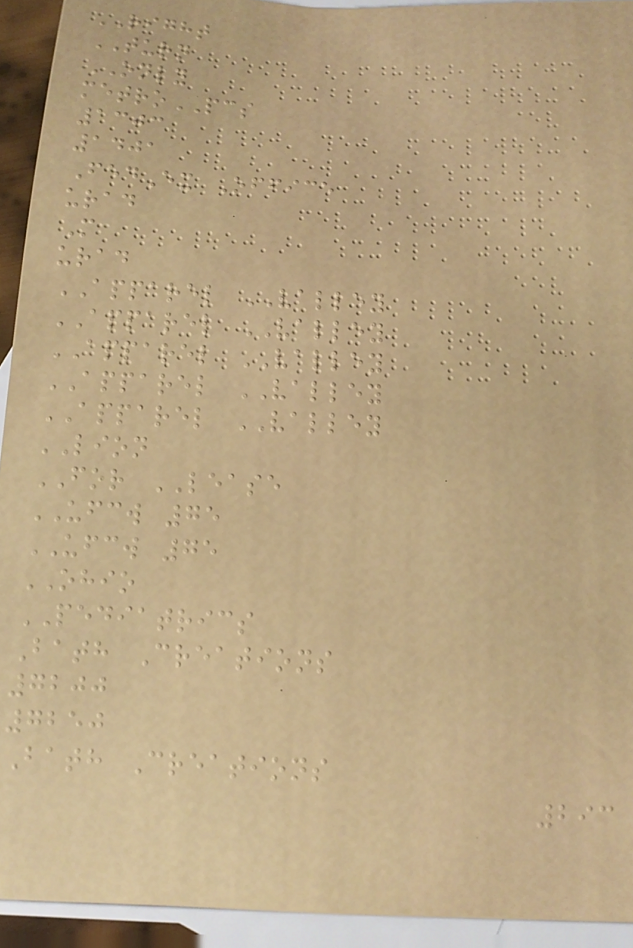RIGHT
TURN
ONLY
metroPCS
1303
1401
FedEx Office
urad
M
urad
APPAREL VALLEY
APPAREL VALLEY
APPAREL VALLEY
APPAREL VALLEY
APPAREL VALLEY
LION
FOR LEASE
UFCW 75
UFCW 75
OHIO
PEDIATRICS
Bath Creations
7200
7250
Bath Creations
293
